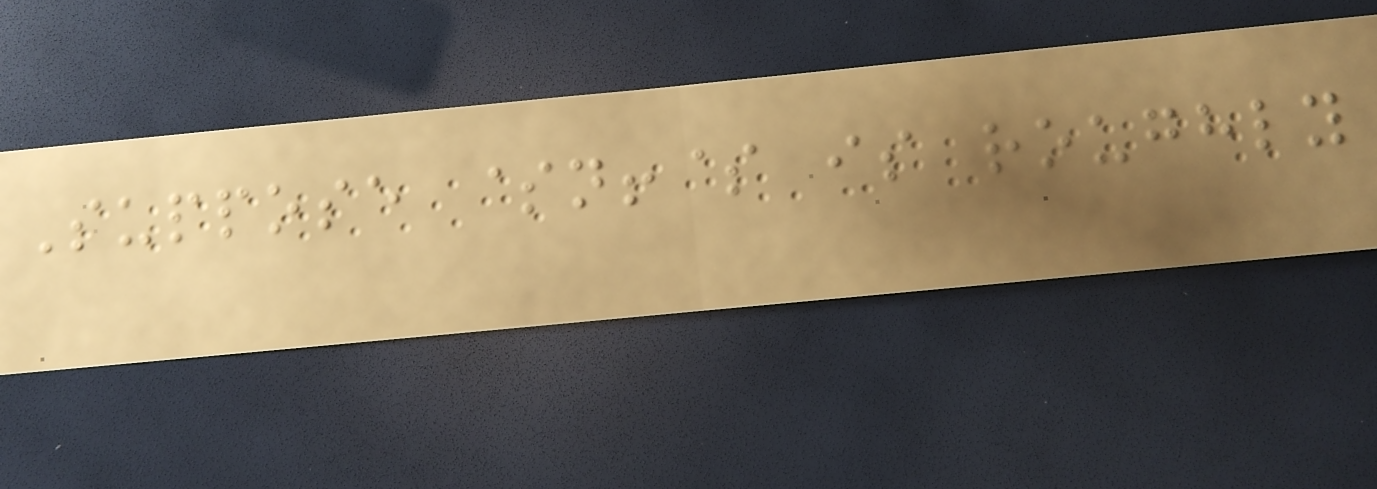Suppose $n!$ is roughly
